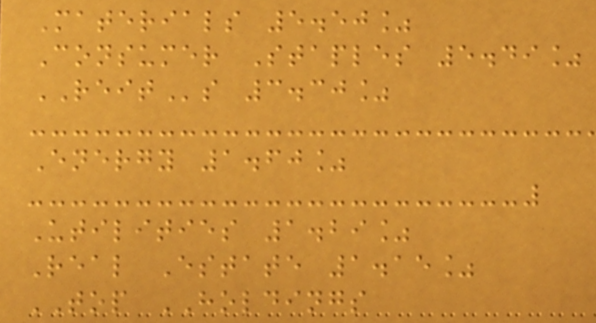Materials 5.50%
Consumer Staples 5.49%
REITs 3.30%
Energy 1.60%
Utilities 1.29%
Real Estate 1.15%
TOP HOLDINGS
